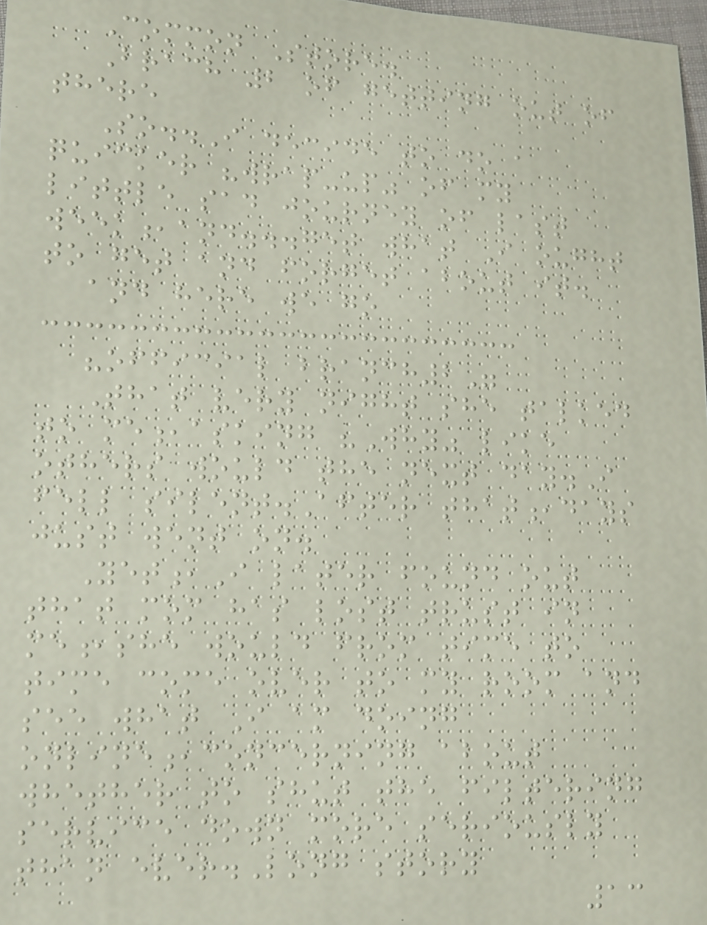Common Store.
Brach 2 of getting out of
there
So..I decide to do a
quicker "wrap-up" of my
little sad journey of last
week,and...get what I ought
to get and forget about it.
and here we go
"official branch2"
That very night she talked
to me,asking "Why" like
others would the next day.I
fell silent.After that,days
just went on.
Yet,I later found out
that mom has lost trust in
me,she would from time to
time come over to my room and
see what I am doing
online,concerning about
whether to shut the filtering
service down more seriously
than ever.Long story
13
